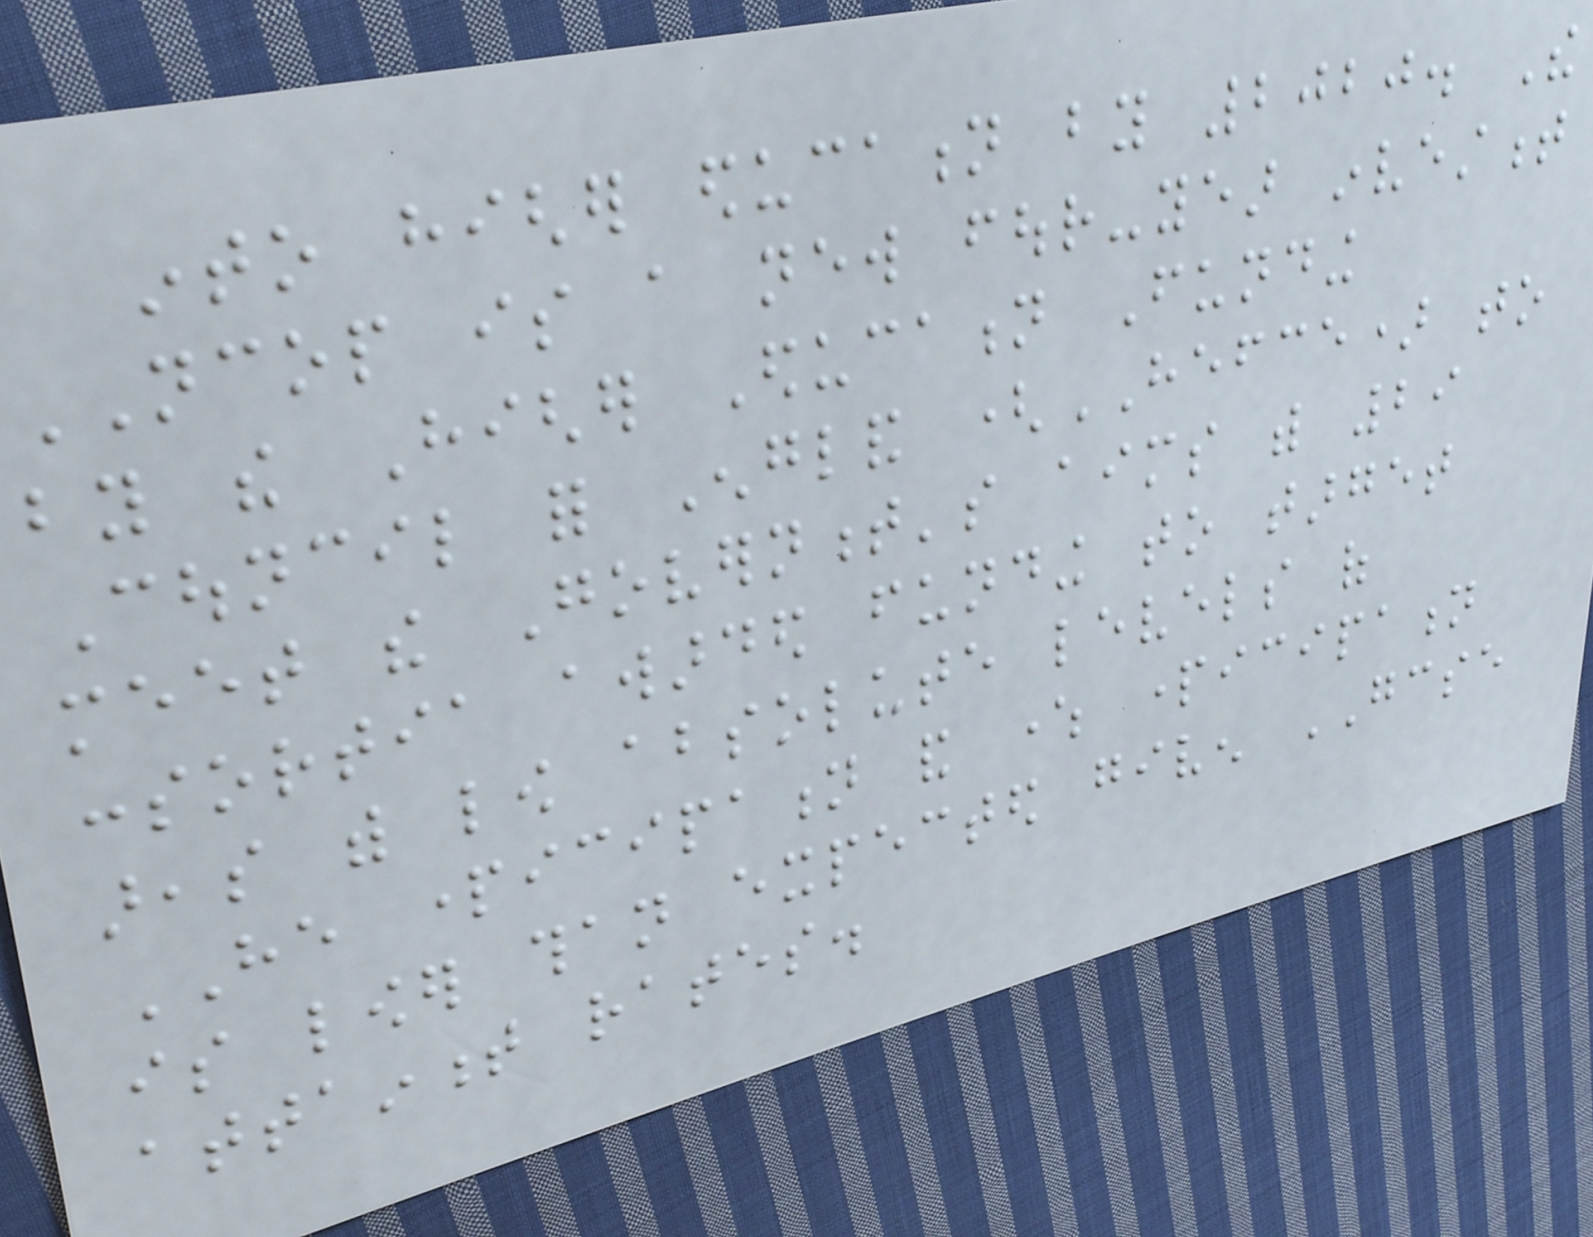into higher education by 2020. The
NCOP is a new four-year investment
by the Higher Education Funding
Council for England (HEFCE) to
meet the Government's aims with 29
consortia awarded funding to target
areas with low absolute levels of
HE participation and where participation
is lower than expected given GCSE
attainment rates.
